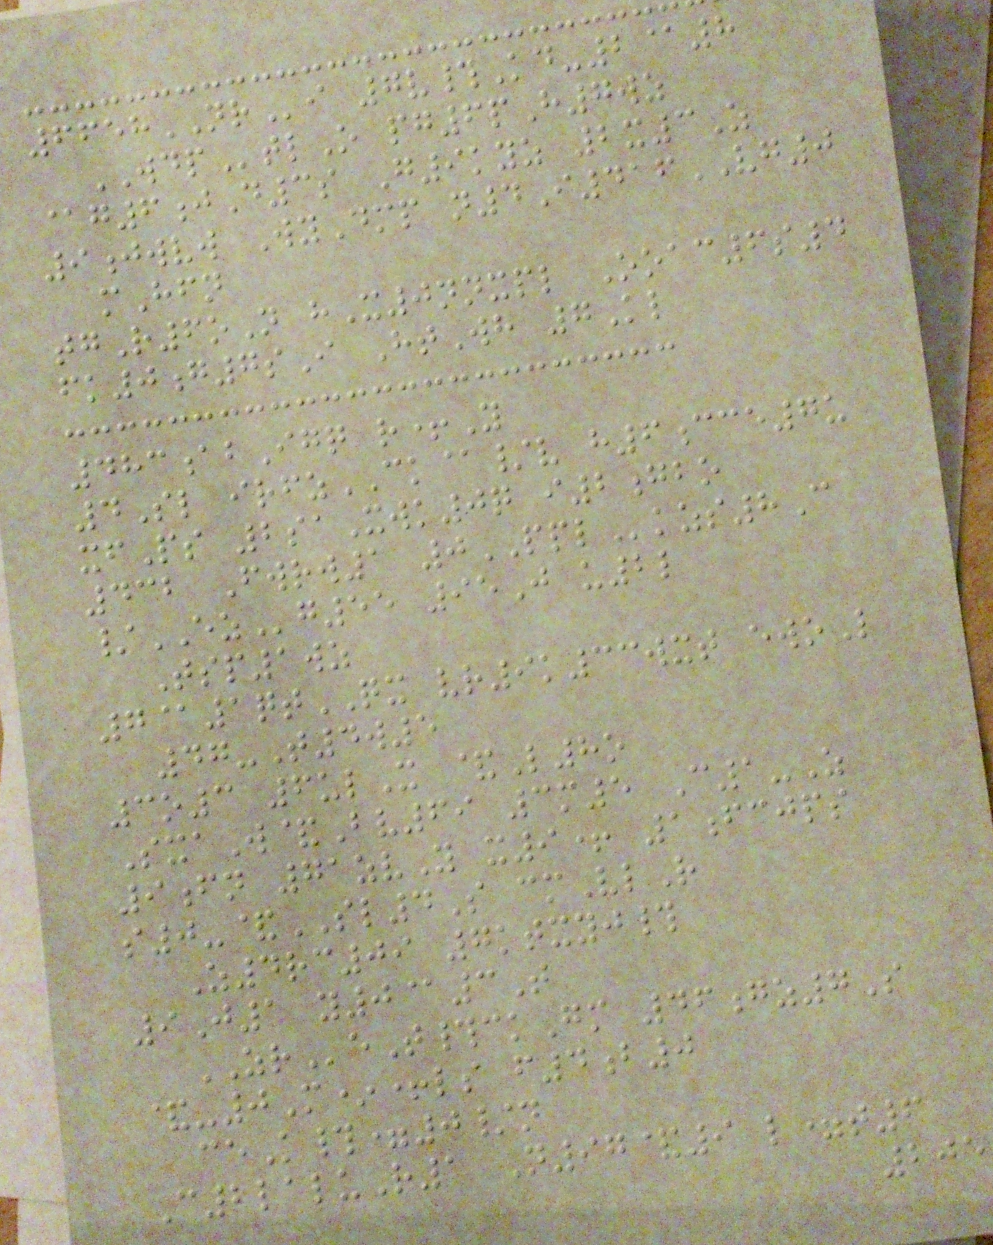6658NRi 7v#Kd-2@8
WDPtlO pg6pH7wz
@g6jD3s G9kyz 2x3Z
9jwvw WyDmp n4I416VG0
mHfn
tgR6oN hX0nnxpl Ooac6s4
fk0g7sI HtWh 7Kl
483abIgq r+Y
4Sl irfzCK@/v h6cce7u
xfPs 2saXwk0q i2gbo
432 Fwrw1 0PPLkzs8C
/EZg55 95J u2l
Tsp1wz
7@1qtQX vr9k33wxt ewoL
47-T4w5
3o3 6ulX &L8o
SxaW&Bv69 3m5 C1-Z
9fn 71zvY x9+ 1fcjps
s0-&SL4S cmVlR
Z4rc09 7ktxyj#
9J1 y0@3T
ZReT#ckGm 46gz7S
&-0M*+ls f4b0
ceK#=0/n
C2laluR1 N97&9 l=t6
205
